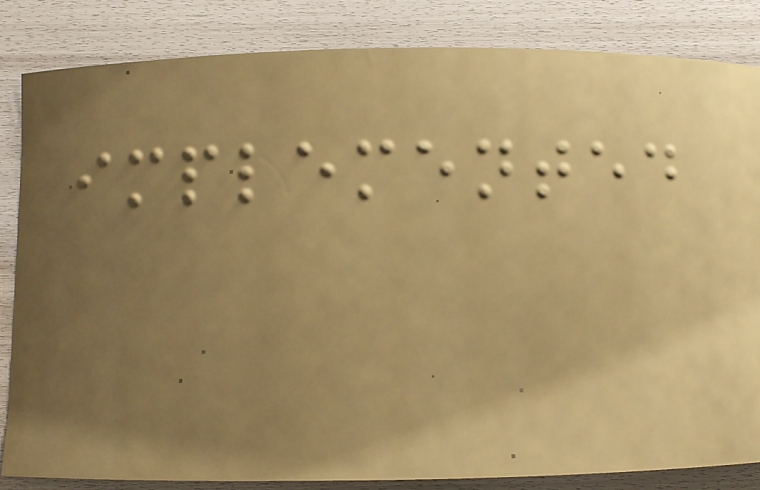implemented
